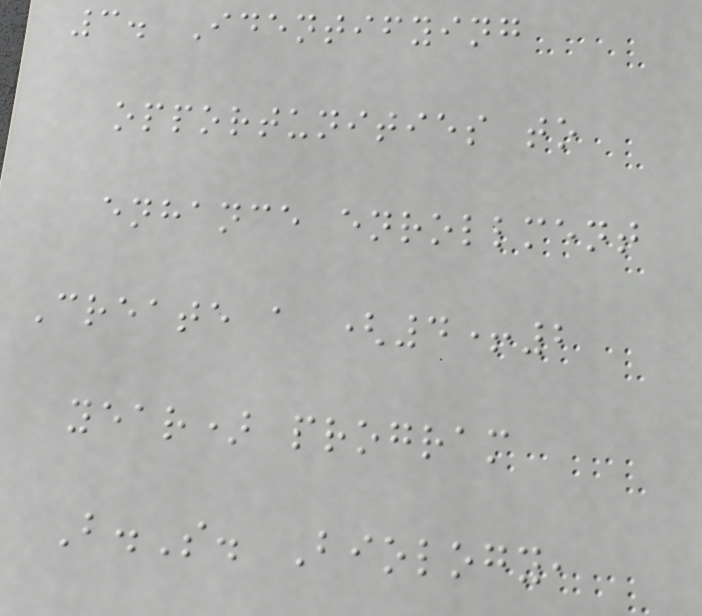3. Identifying
opportunities to
enhance enrollment
Create a (4+2
year) program
B.S. Biology,
